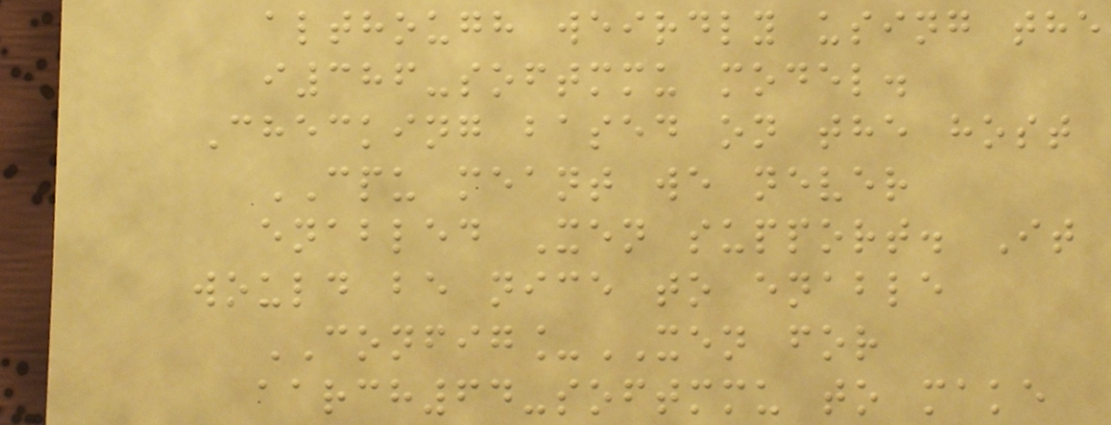although weirdly using the
i386-softmmu model.
Checking based on the host
CPU meant we never
enabled Xen support. It
would be nice to enable
CONFIG_XEN for
aarch64-softmmu to make
